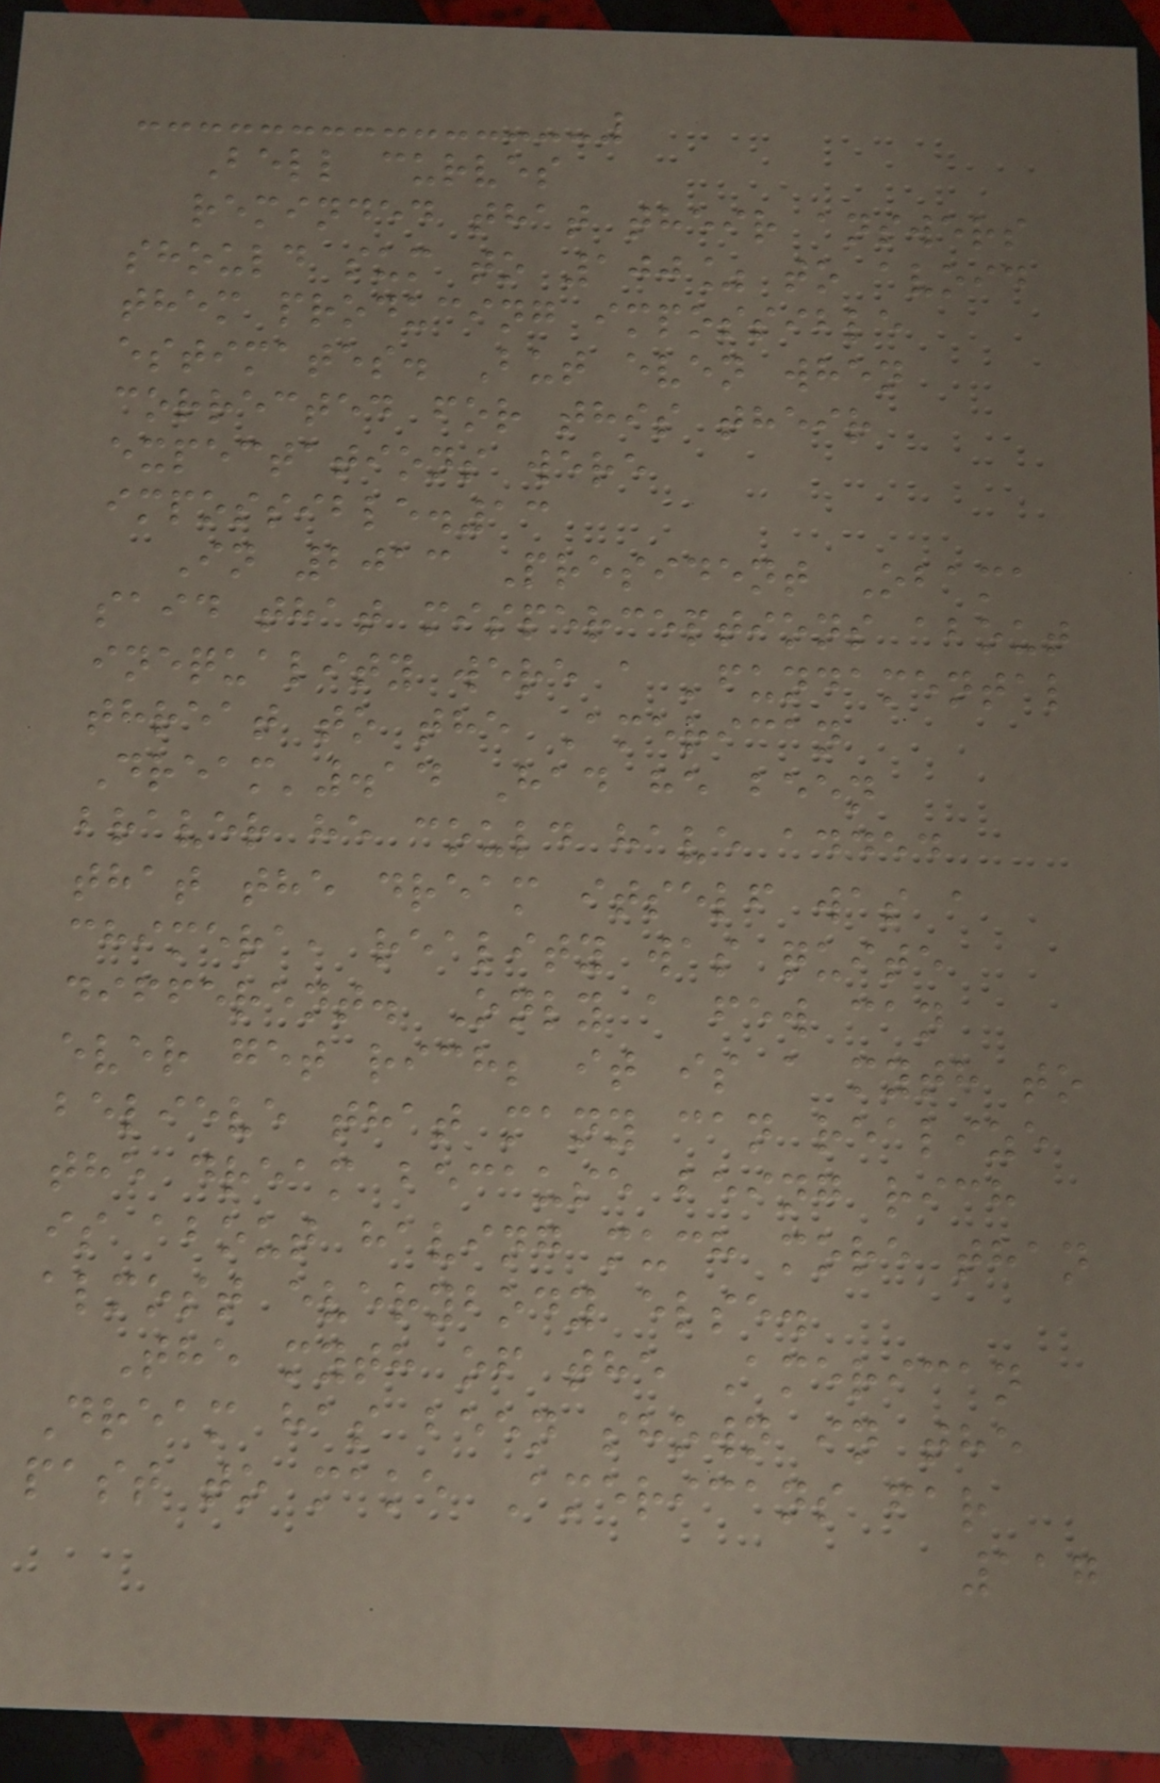Bell curves
reminded that their answers
should sum to 100% to avoid
them producing impossible
estimates. But even when
corrected for this their
expectations were
impossible.13
In 2013 President Obama
said that misperceptions about
inequality were a 'fundamental
threat to the American
Dream'.14 Had he been
braver he could have added
that the dream itself was a
chimera, reality was quite
different. Only a few can
ever get rich; it is a myth to
believe that many can realize
the dream because being rich
is about having much more than
almost everybody else.
The myth of the American
Dream has been shown in the
past to make Americans far
117
